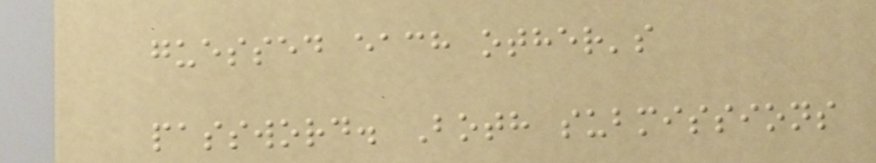guessed each other's
password. Both submissions
